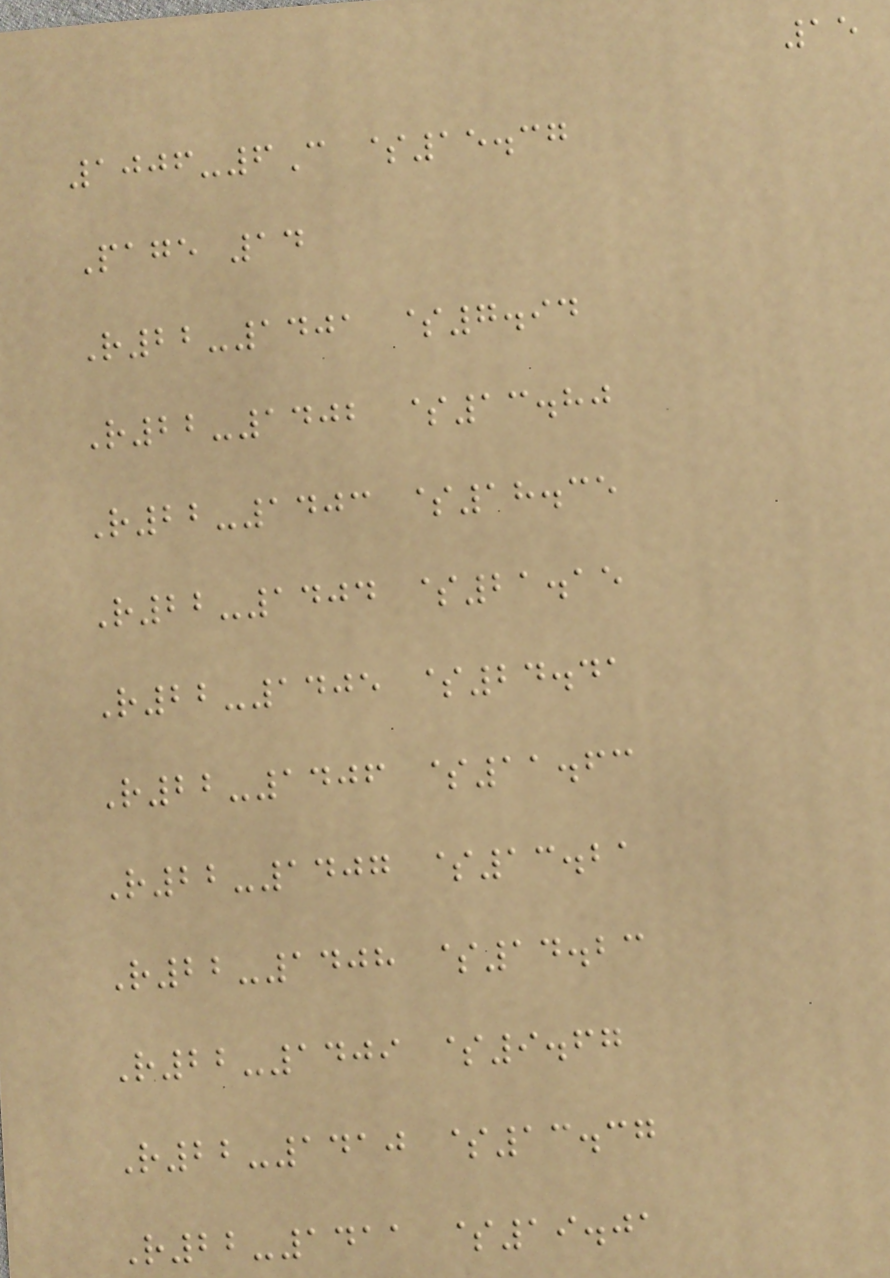15
1006-6C $15.37
Page 14
R22-1401 $7.94
R22-1402 $13.80
R22-1403 $18.35
R22-1404 $21.15
R22-1405 $24.41
R22-1406 $11.63
R22-1407 $13.21
R22-1408 $14.23
R22-1409 $9.67
R22-1410 $13.37
R22-1411 $19.01
